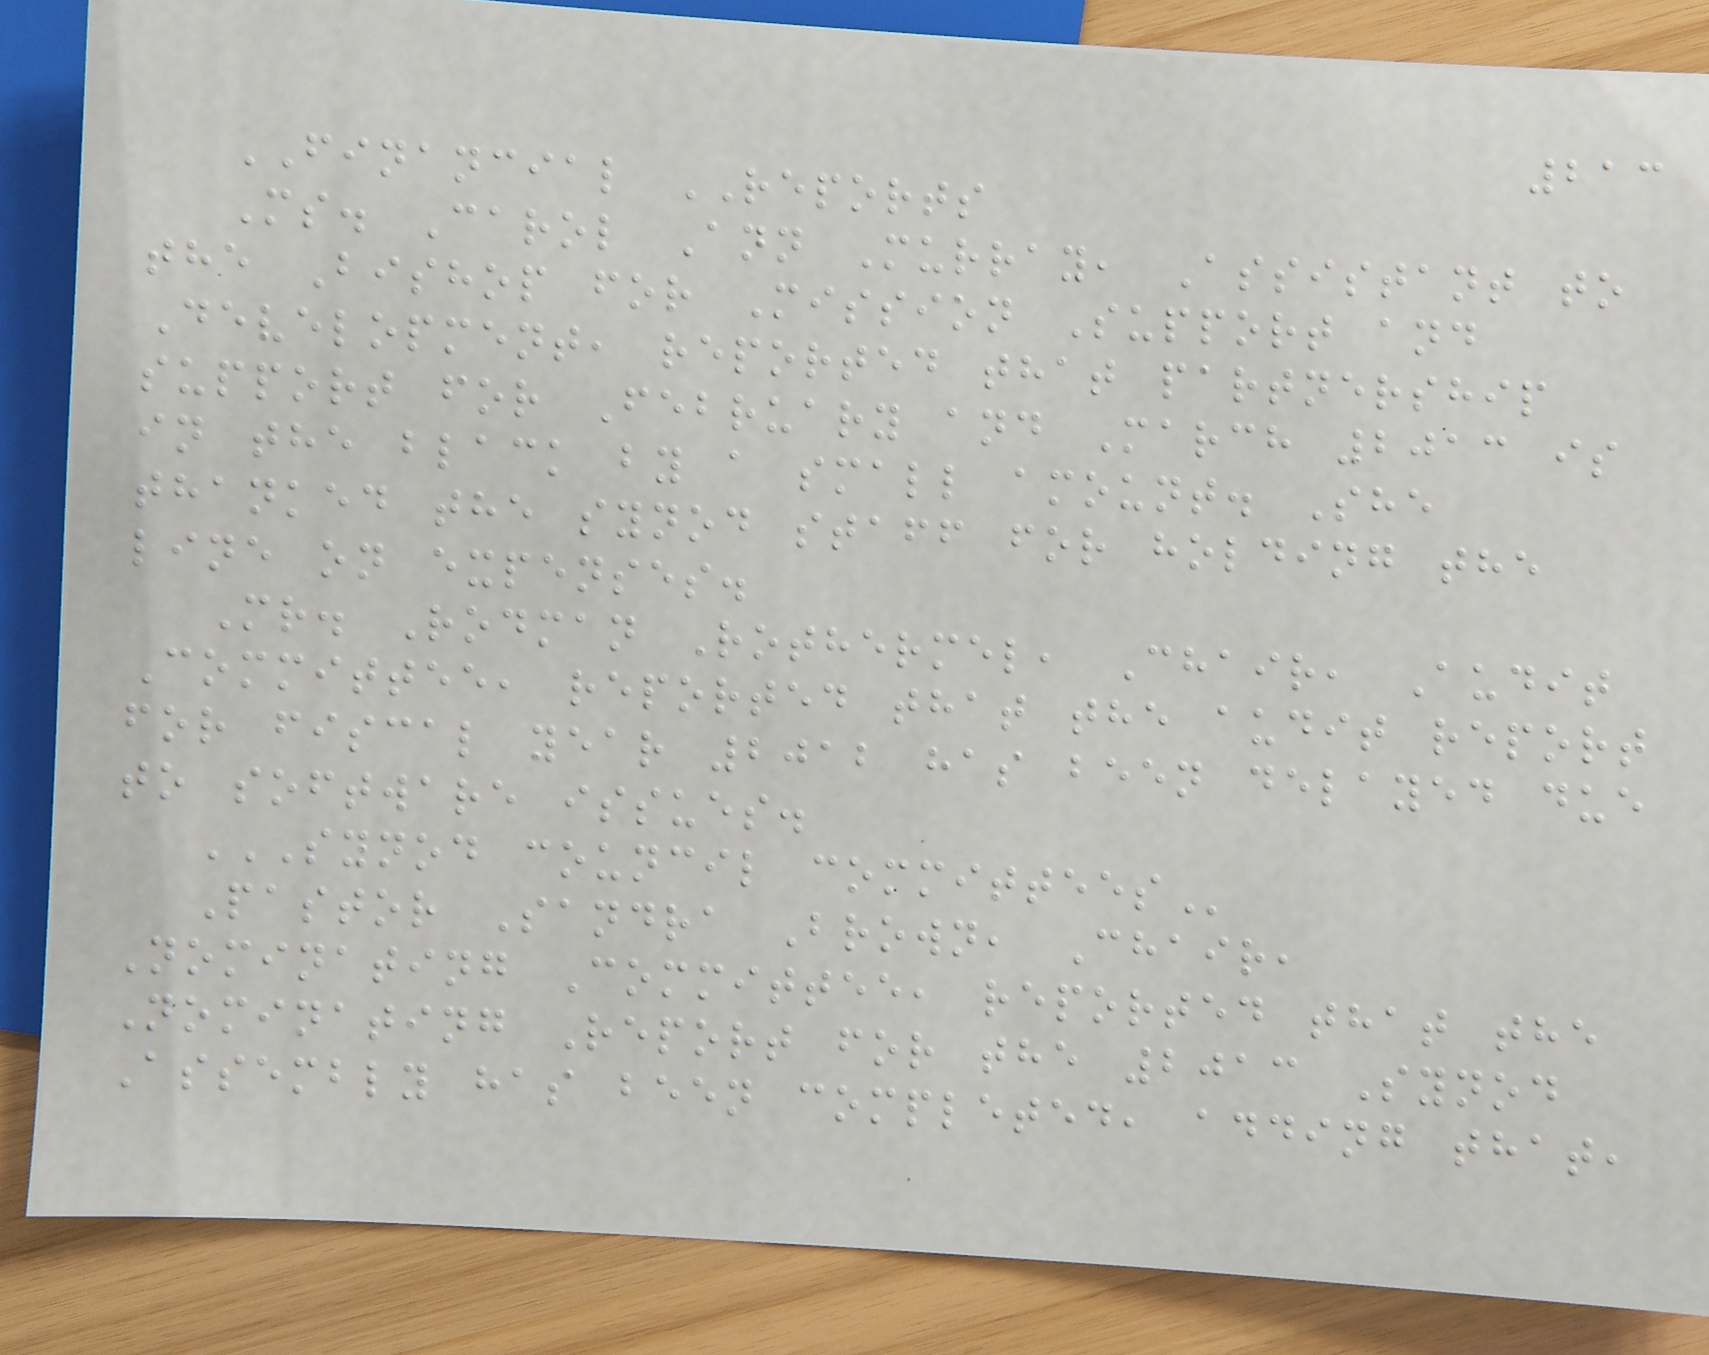213
FINANCIAL REPORTS
Ms. Carol Ann Murray, Assistant to
the Bishop for Mission Support and
Development, reported that partnership
support for February and March 2013 is
in the black by a small amount. She
thanked the synod staff for holding the
line on expenses.
Mr. Rodman Rothermel, Chair, Audit
Committee, reported that the audit report
for fiscal year 2012 has been delayed due
to software issues.
SYNOD COUNCIL COMMITTEES
Pastor Sandra Brown, Chair,
Nominating Committee, reported that the
Nominating Report for the 2013 Synod
Assembly has been completed, adding that,
